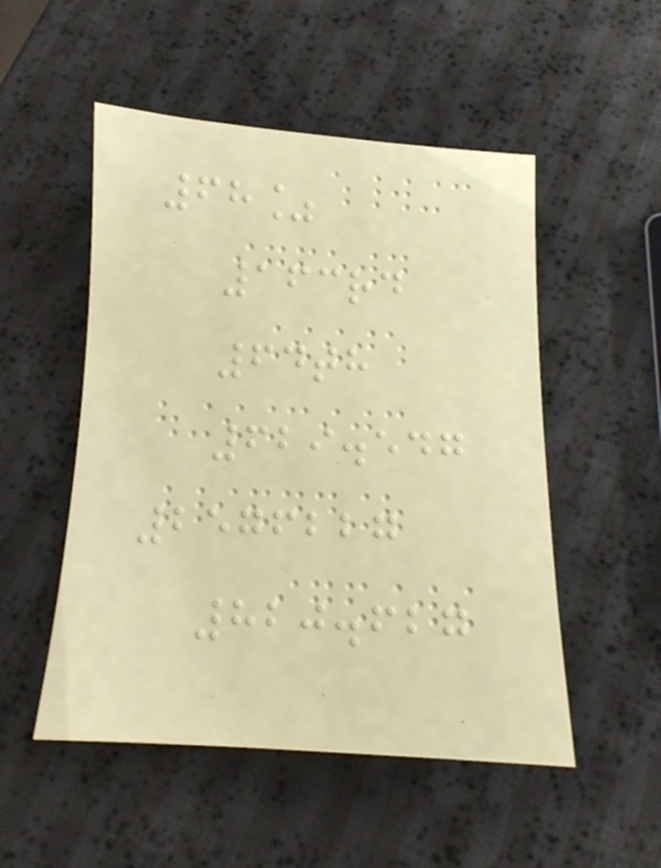68%
163rd
64th
629.547
2576227
820.627
